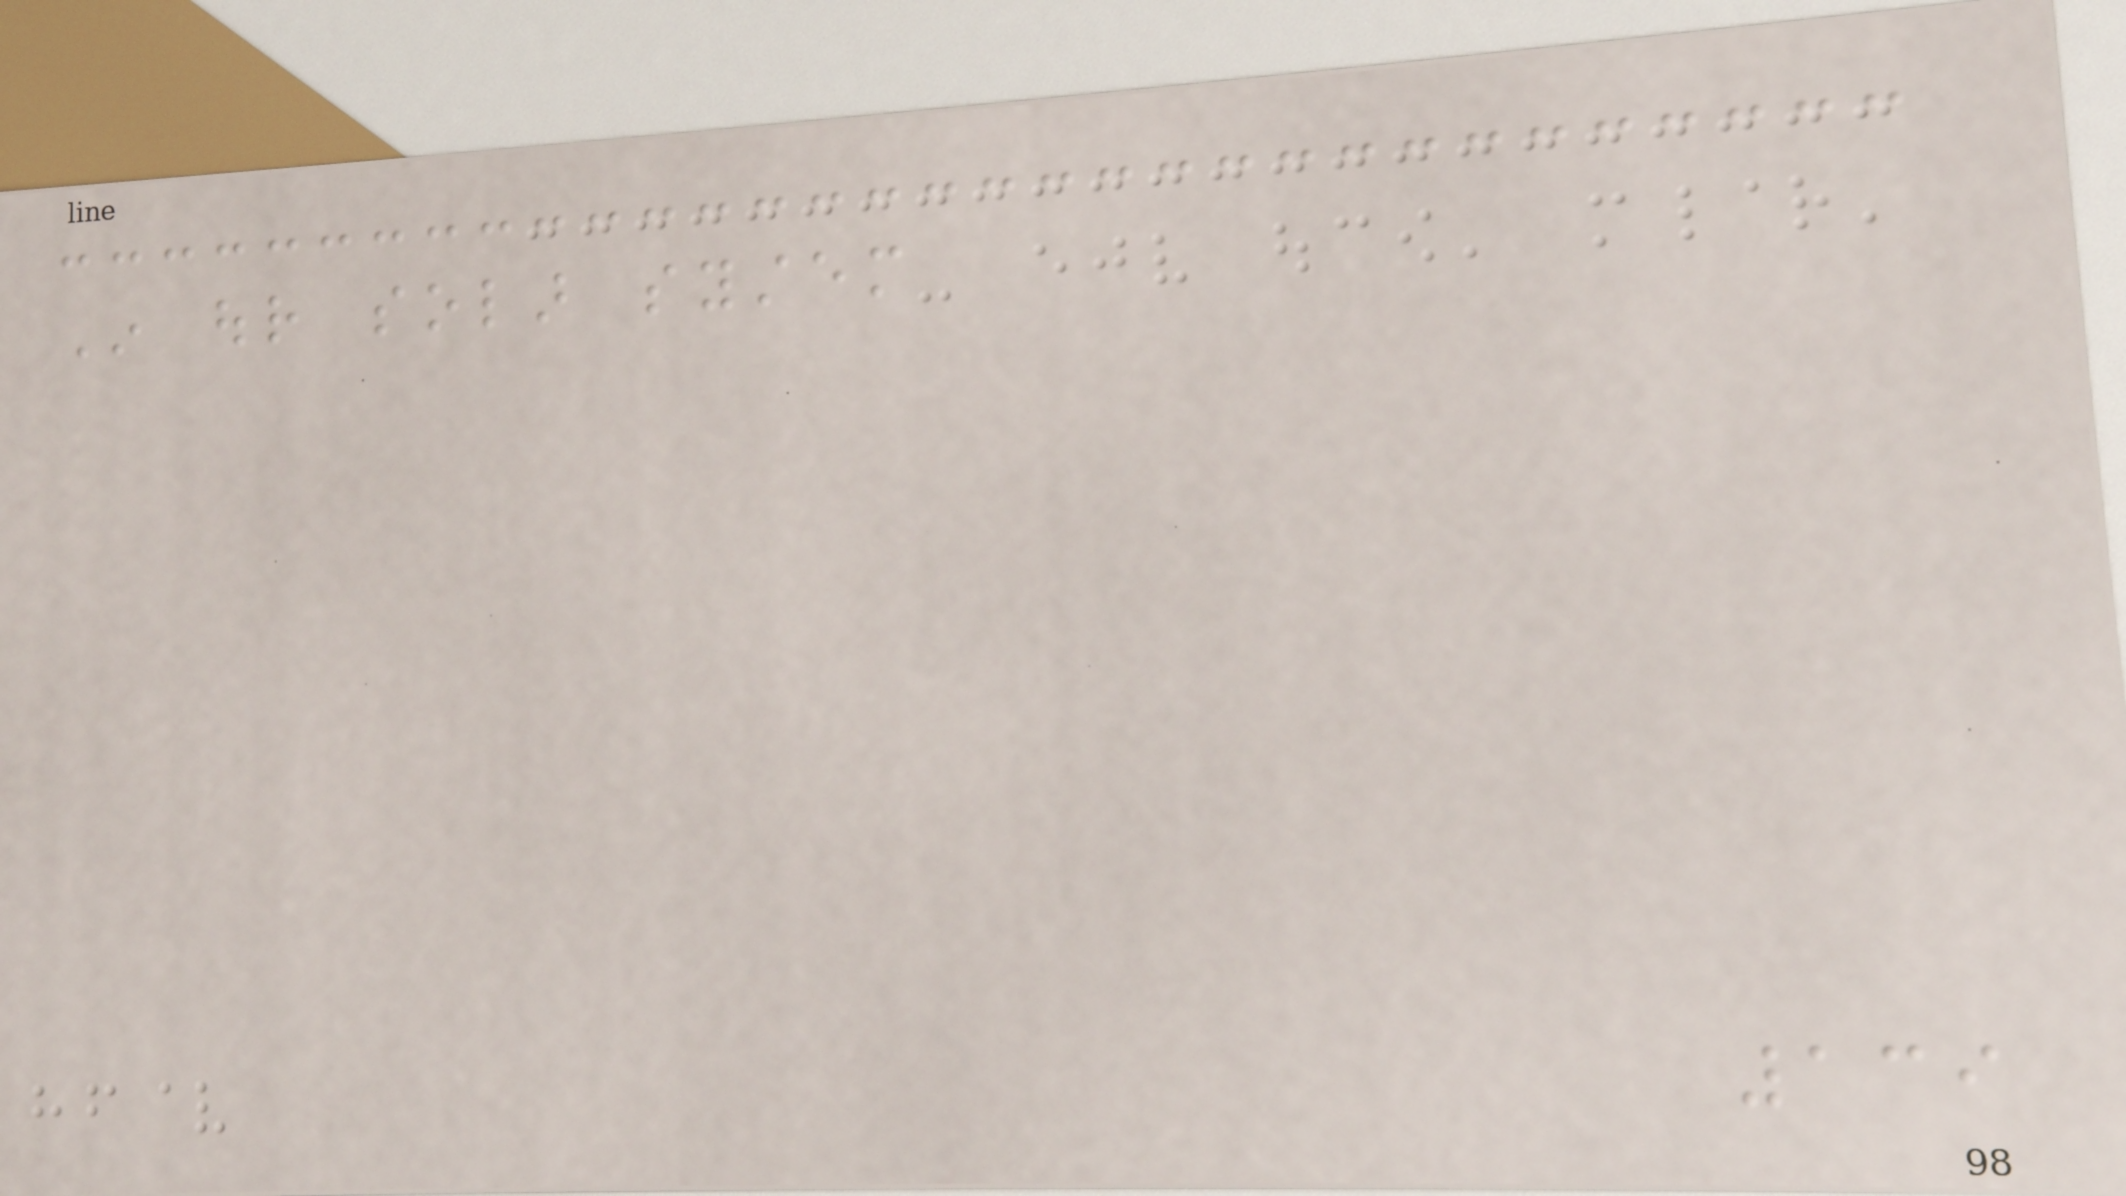In our solar system
139
